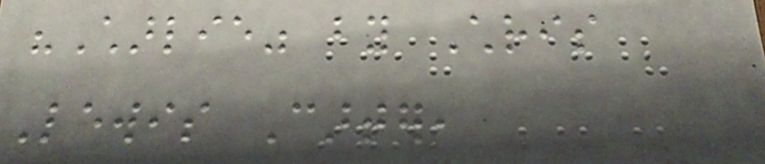"Charlie" by Chris
Lewis Carter,
